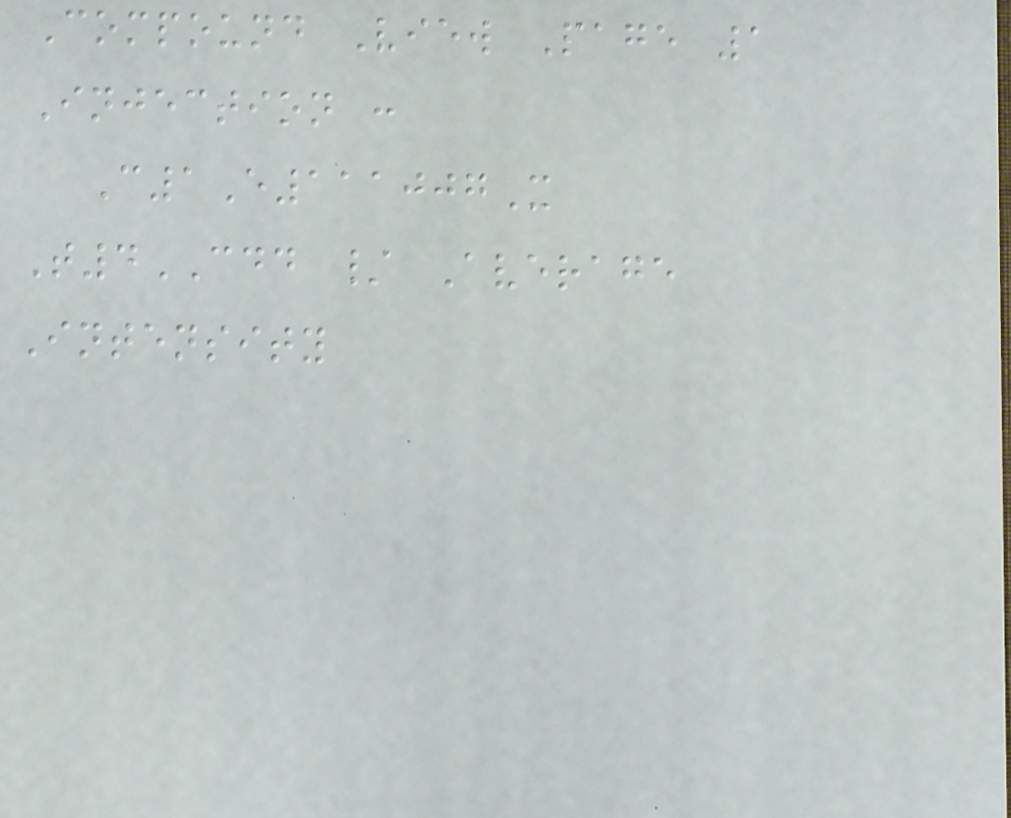Compound View Page 1
Injection :
C1E111007X
T4CDD / Average
Intensity
